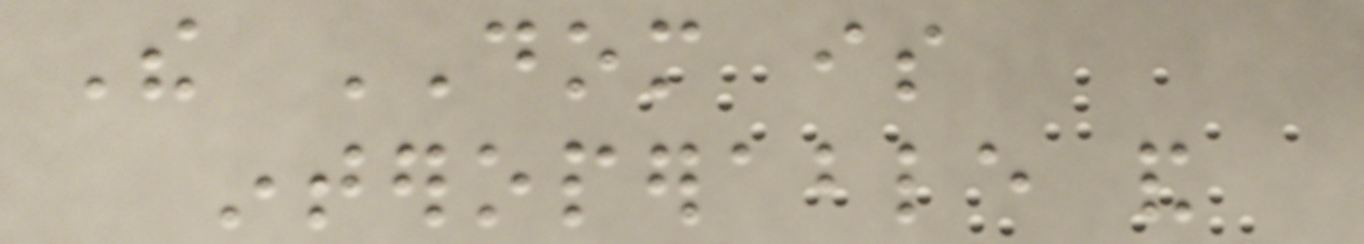The DOM is
interoperable and
